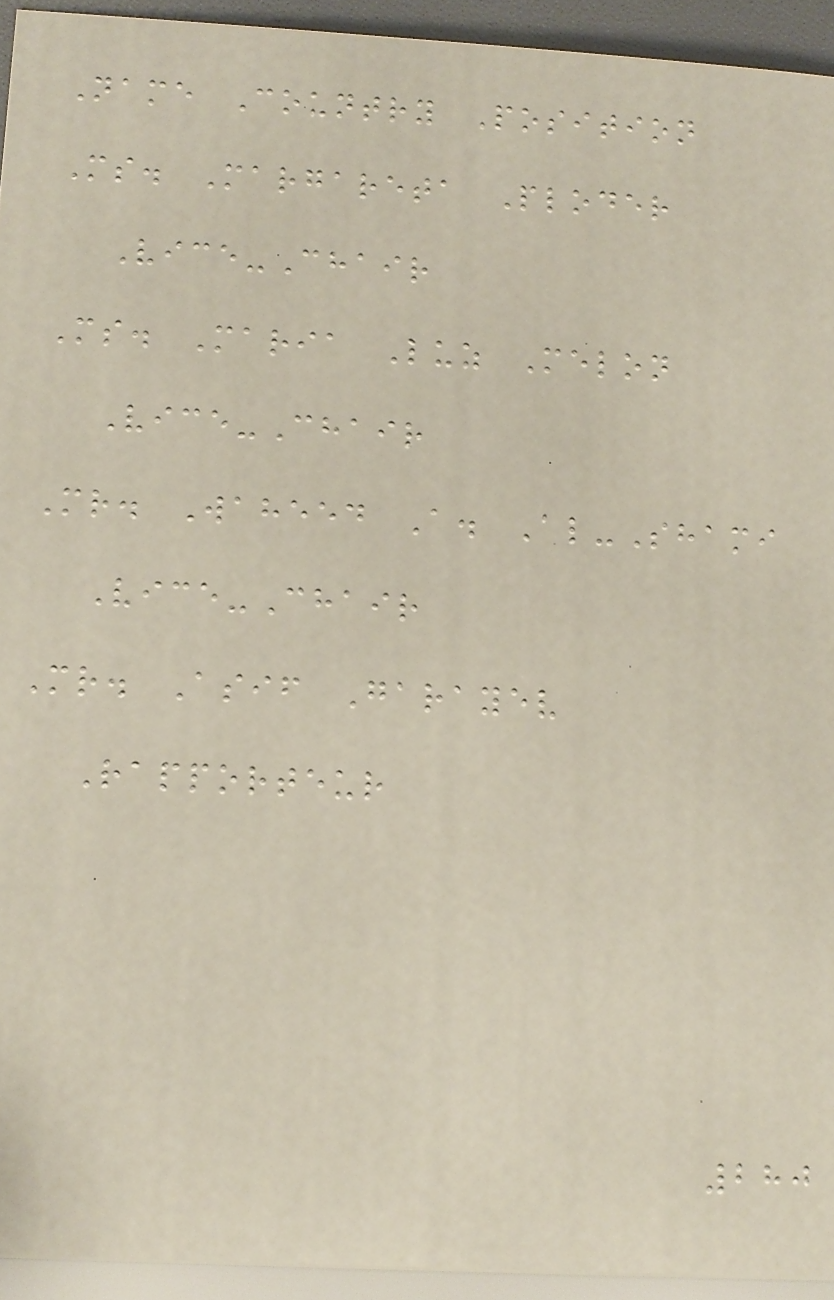Name Country Position
Ms. Margareta Ploder
Vice-Chair
Ms. Maria Luz Melon
Vice-Chair
Mr. Waheed A. Al-Shami
Vice-Chair
Mr. Asif Garayev
Rapporteur
280
